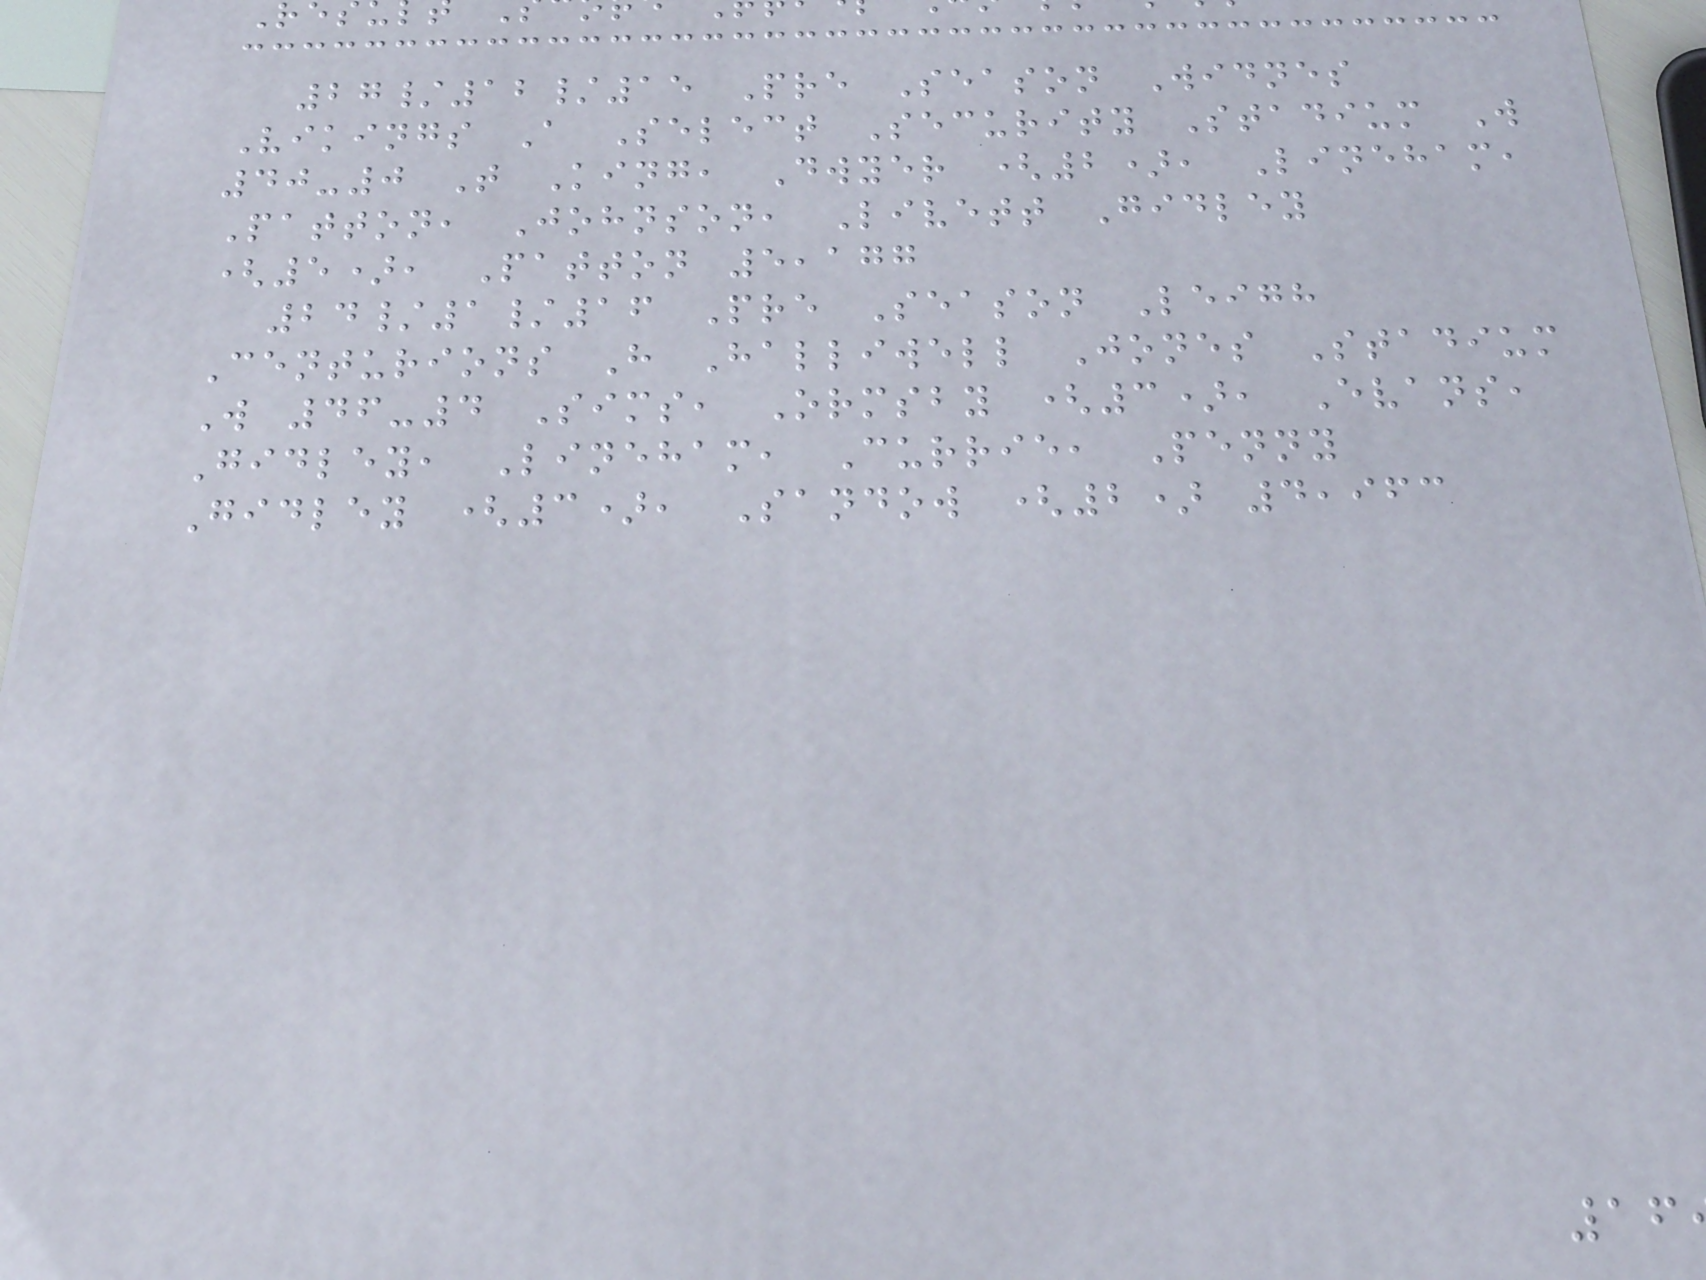27/12/15 Pre Season Widnes
Vikings A Select Security Stadium W
40-0 T King, Dwyer (2), Lineham,
Patton, Johnson, Livett Gidley
(5), Patton 5,177
24/1/16 Pre Season Leigh
Centurions H Halliwell Jones Stadium
W 46-4 Sims, Ormsby (3), Evans,
Gidley, Lineham, Currie, Penny
Gidley (3), Sandow (2) 4,963
